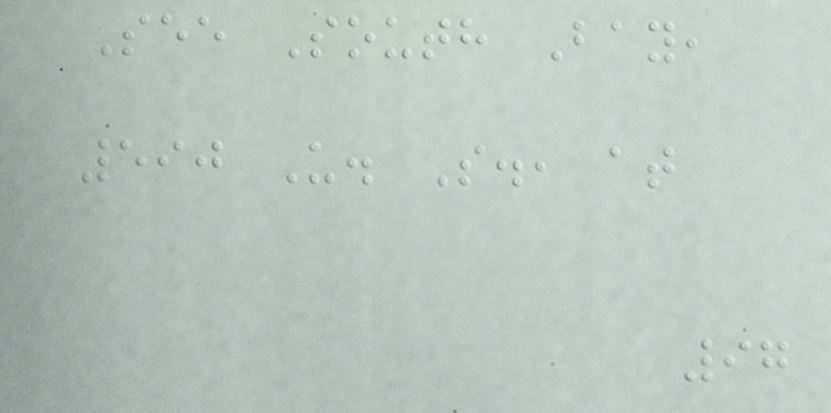See South Bay,
590 U. S., at
97
